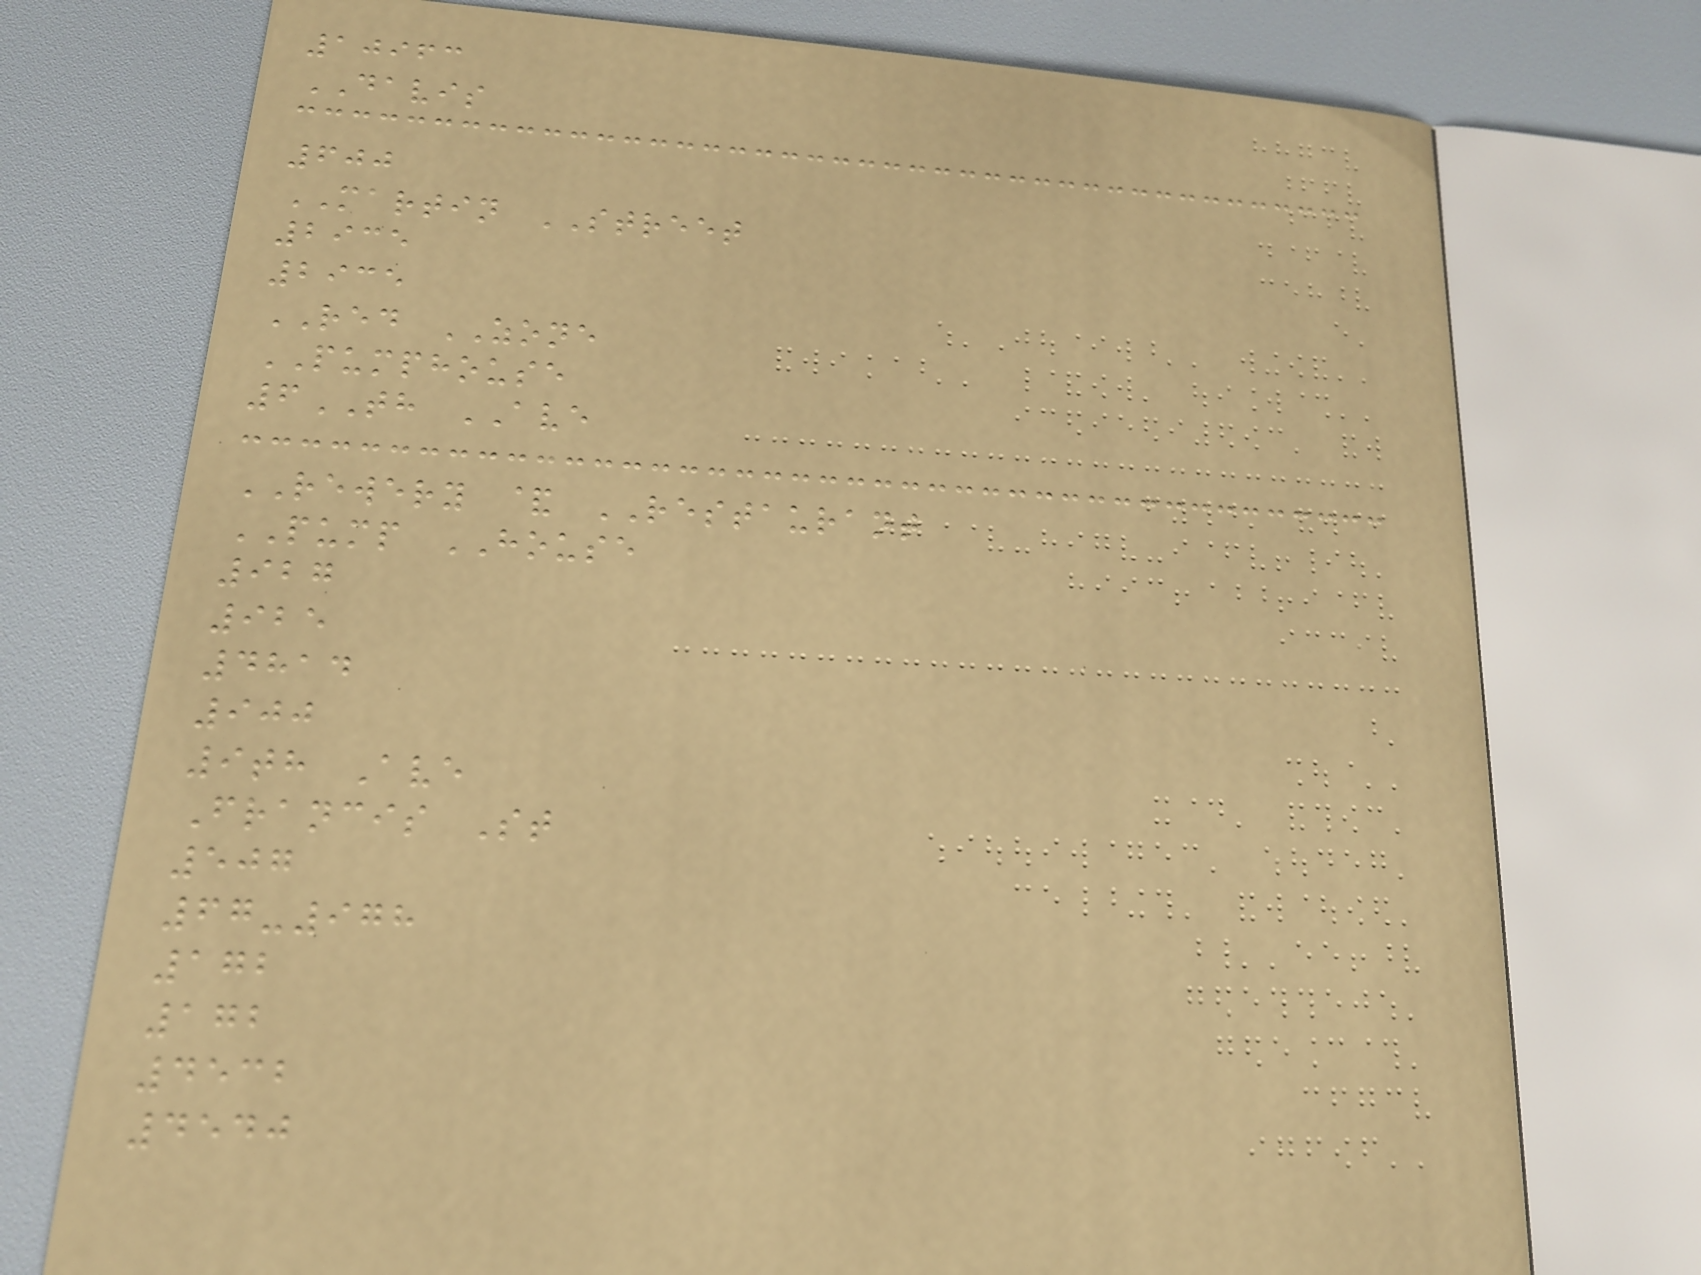10963
DAVIS
600
MARTIN STREET
2935
2935
RED ZONE
PUMPHOUSE
6TH AVE
REWERY & RESTAURANT
PUMP HOUSE
927
925
4814
900
9th Ave
Francis St
507
67-978
172
172
4532
4540
